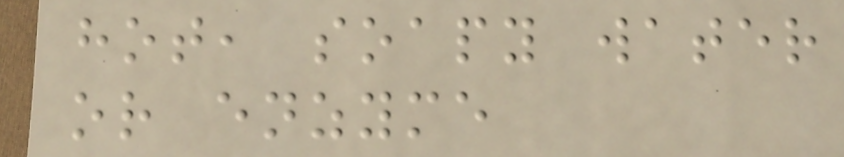hot, soapy water
or enzyme
